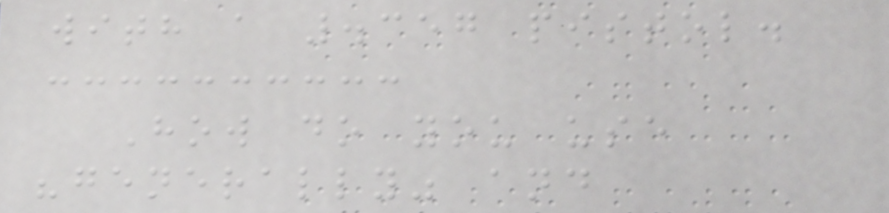with a .357 pistol.
How do you use
"generally" and
